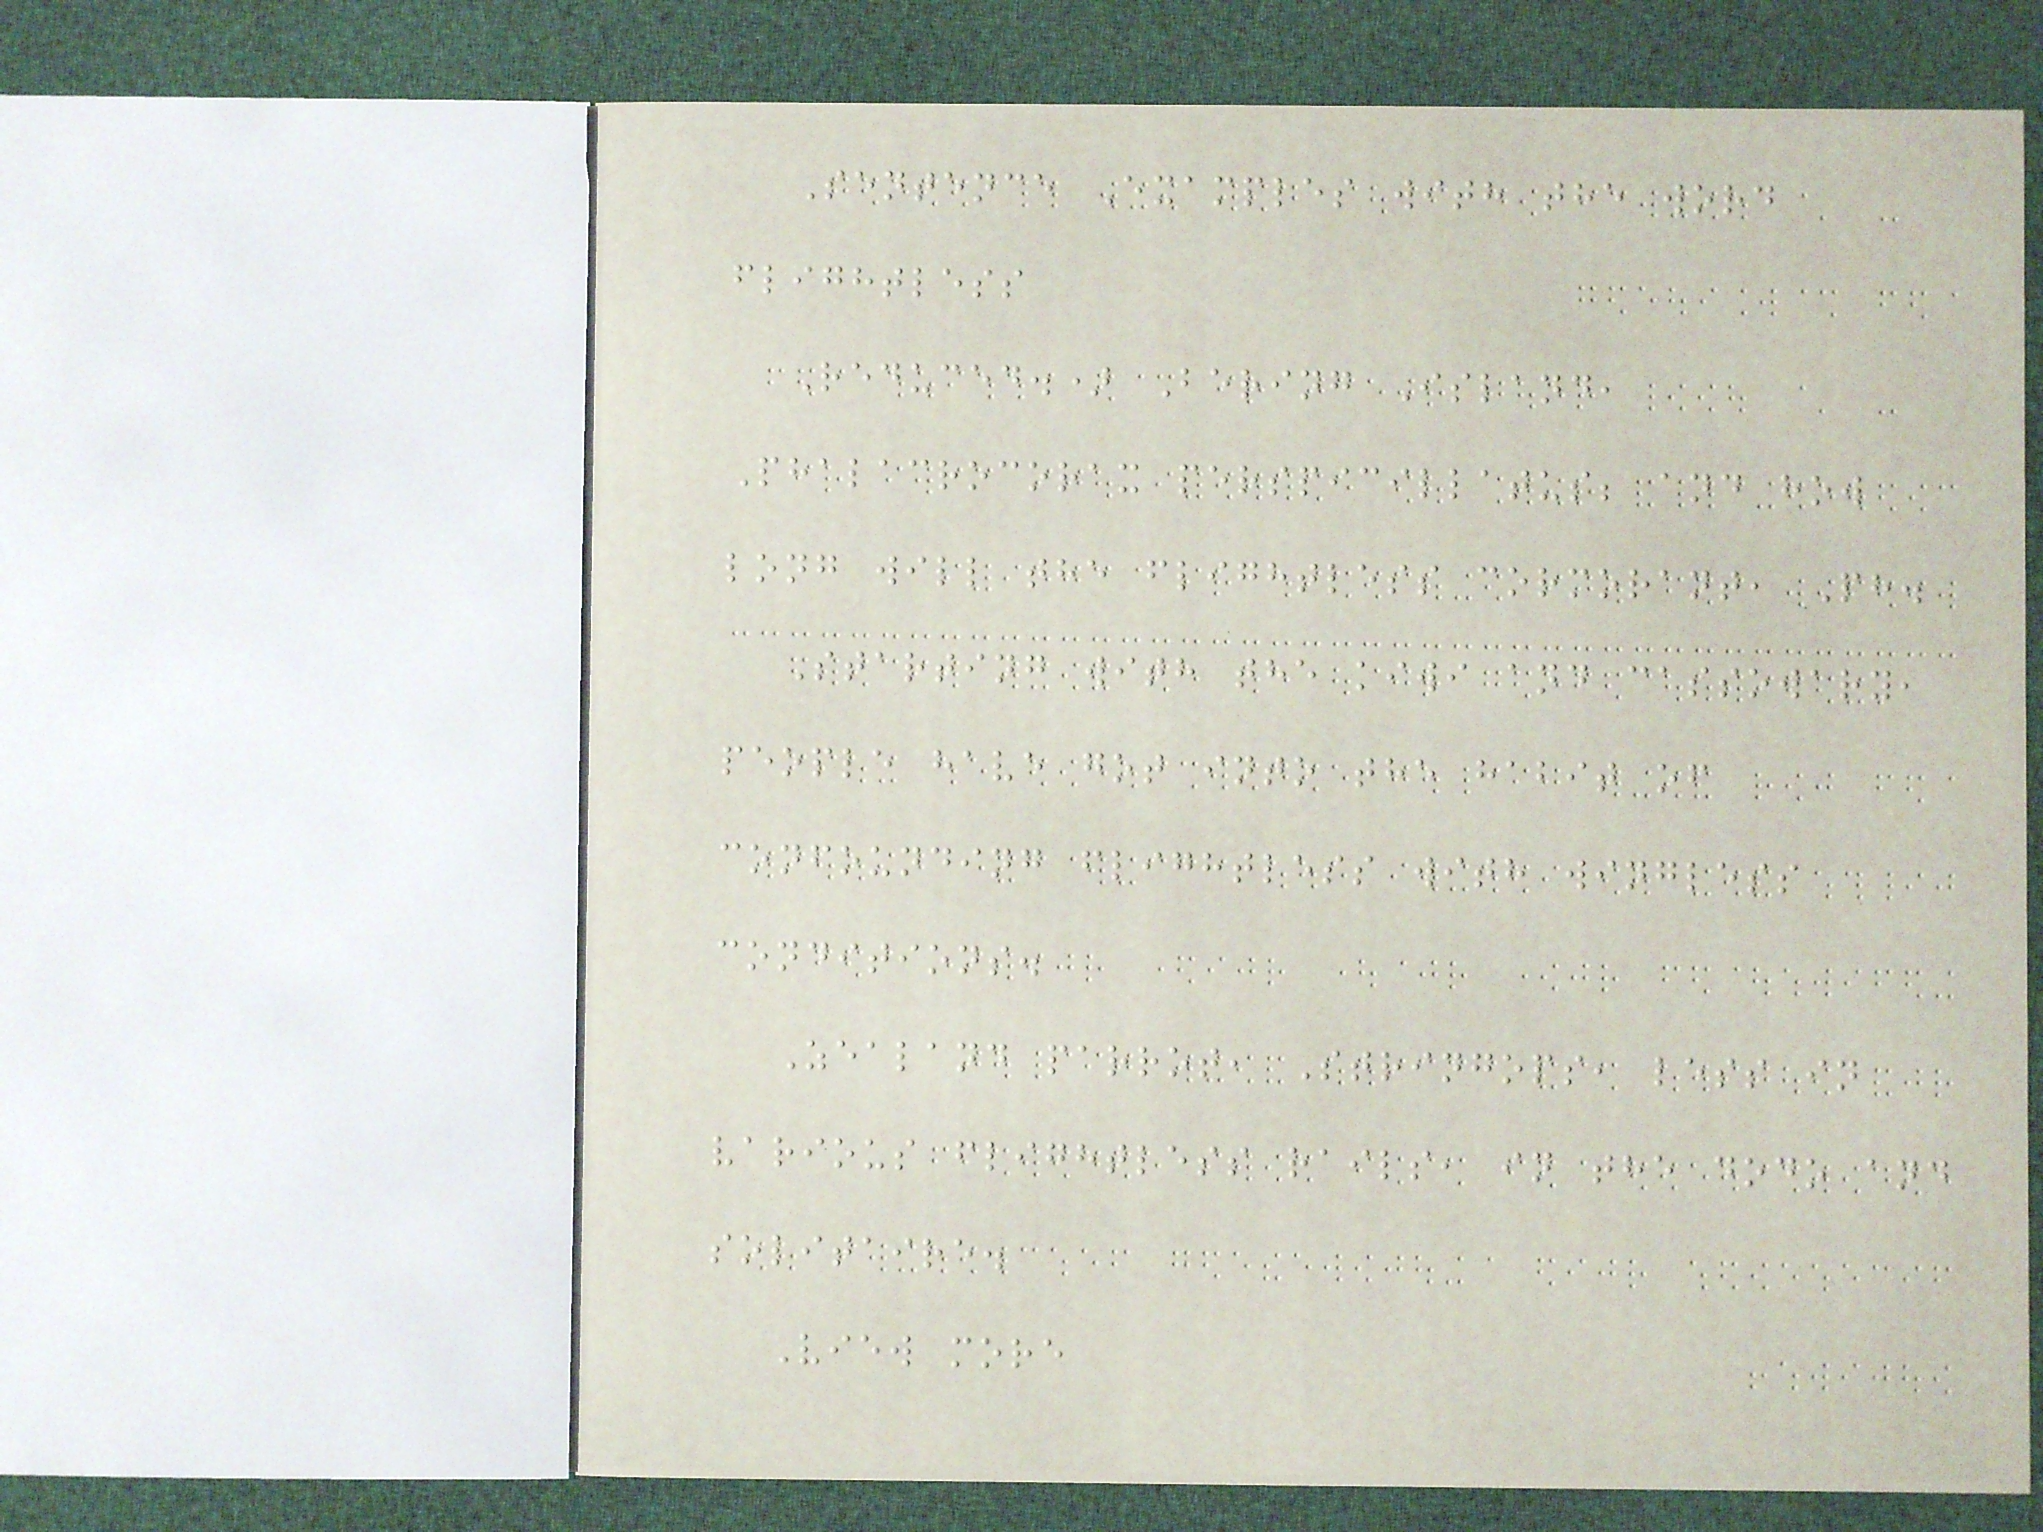Sentence Examples with the word
flightless
Reduced.) Bering Island,
Phalacrocorax perspicillatus; and how
long will the flightless cormorant, Ph.
Starting with the kiwi and cassowary,
people have got into the habit of
confounding flightless with wingless
conditions.
Zealand parrot, Stringops, less in
various flightless rails, in the dodo and
solitaire.
View more
